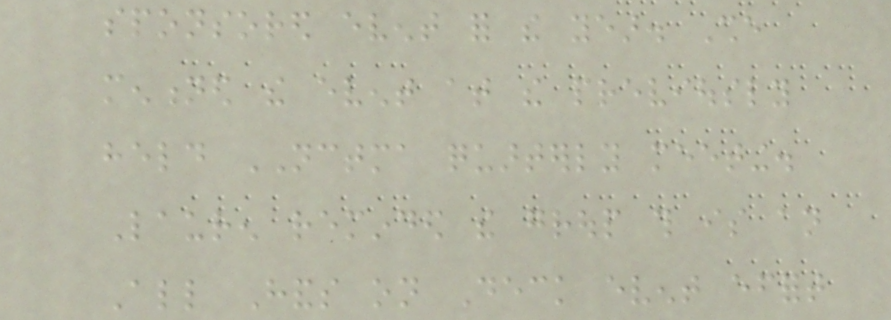sponsored event for the year. She
mentioned the event at the previously
held NCTMA quarterly meeting.
Lauren reminded the group this is an
All Hands on Deck event effort
